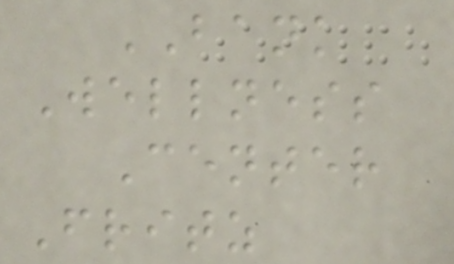BANK
Wellness
Center
Fritz
